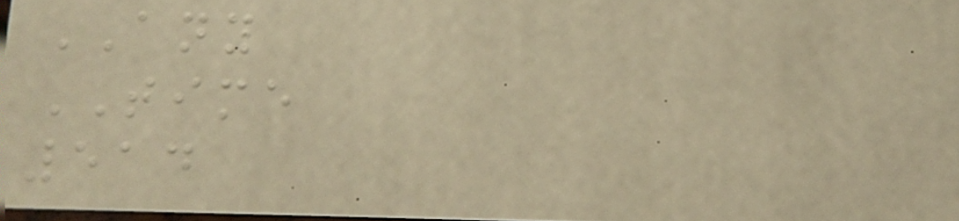ANY
TIME
514
